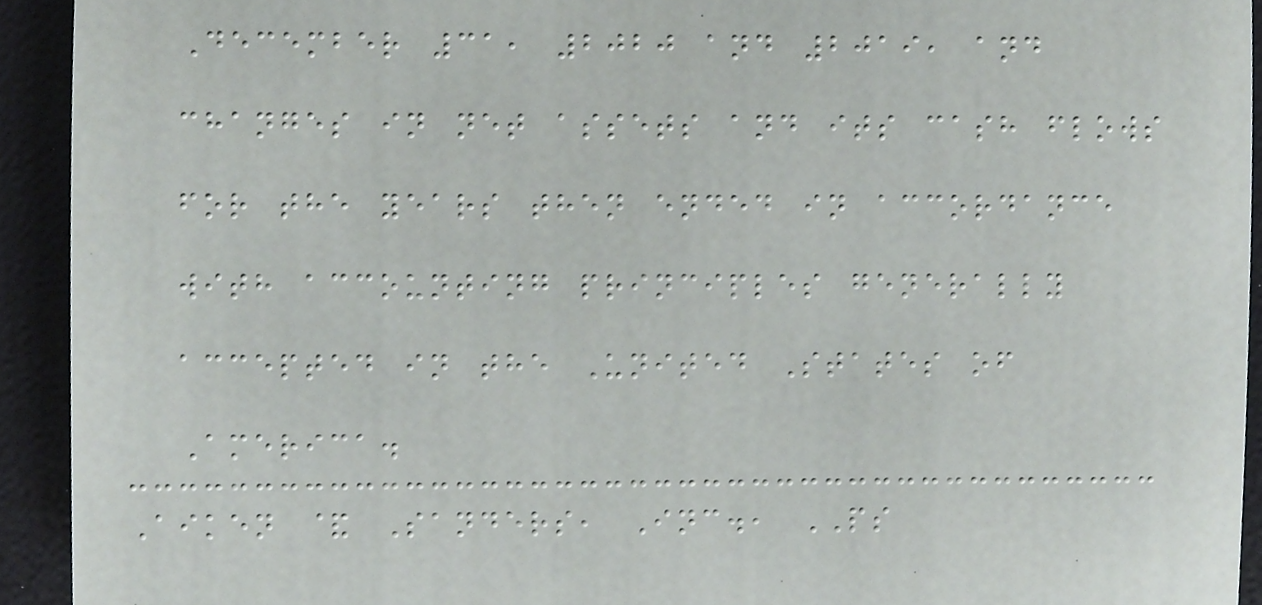December 31, 2020 and 2019, and
changes in net assets and its cash flows
for the years then ended in accordance
with accounting principles generally
accepted in the United States of
America.
Aiken & Sanders, Inc., PS
